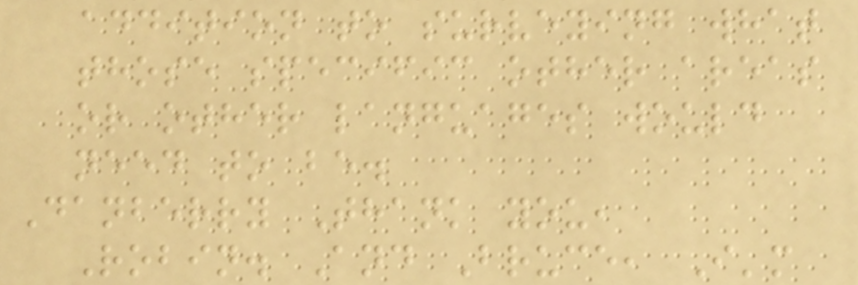addition to surveying what
those specific other areas
or other languages would
need to be.
Danberry Thank you,
Robin. And Bruce, I'm
